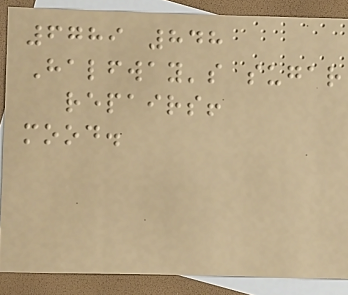6789 848
Halfway's sugar
repairs!
mood.
